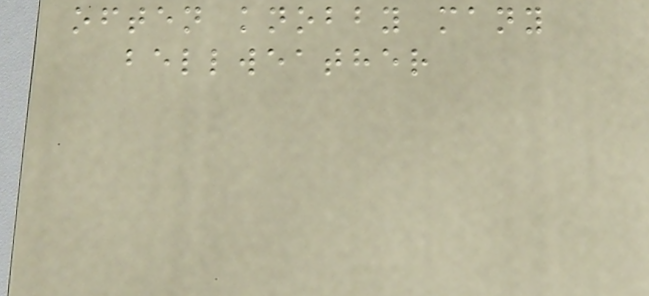often knobby many
bellweather
